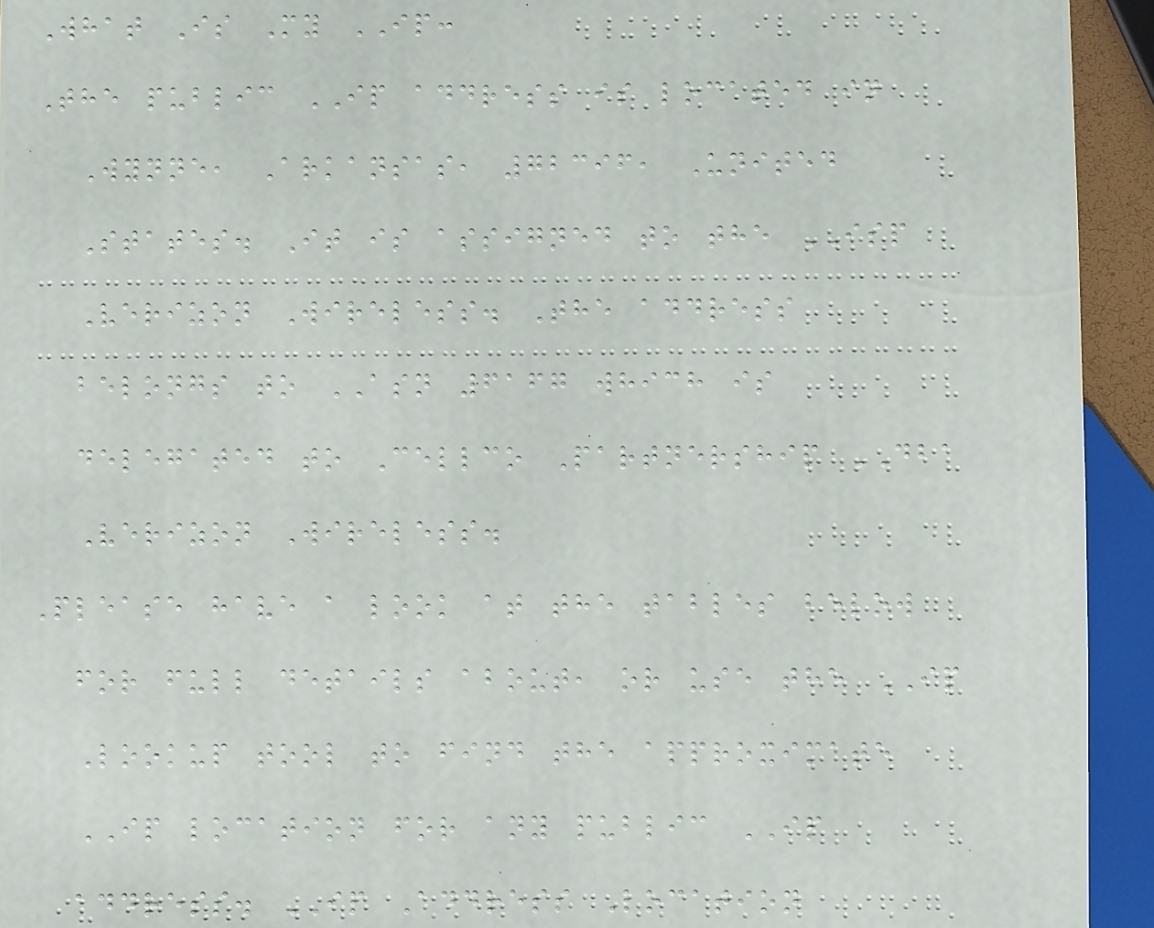What Is My IP:
The public IP address is located in
Wynne, Arkansas, 72396, United
States. It is assigned to the ISP
Verizon Wireless. The address
belongs to ASN 6167 which is
delegated to Cellco Partnership DBA
Verizon Wireless.
Please have a look at the tables below
for full details about, or use the IP
Lookup tool to find the approximate
IP location for any public IP
address. IP Address Location
